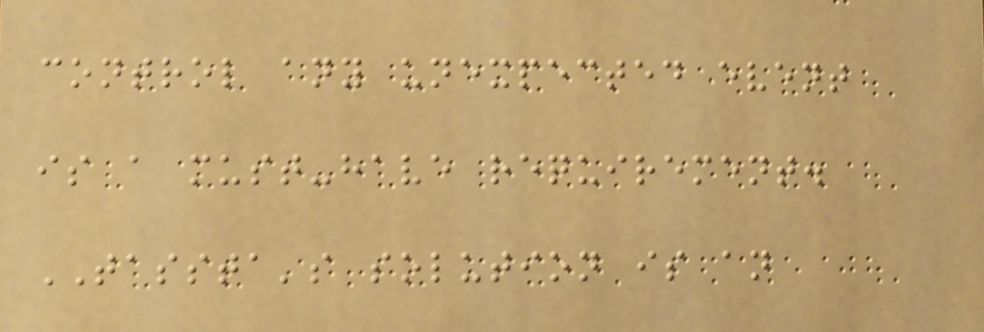control any unexpected event
is a must-have requirement.
TASSTA's solution is an
